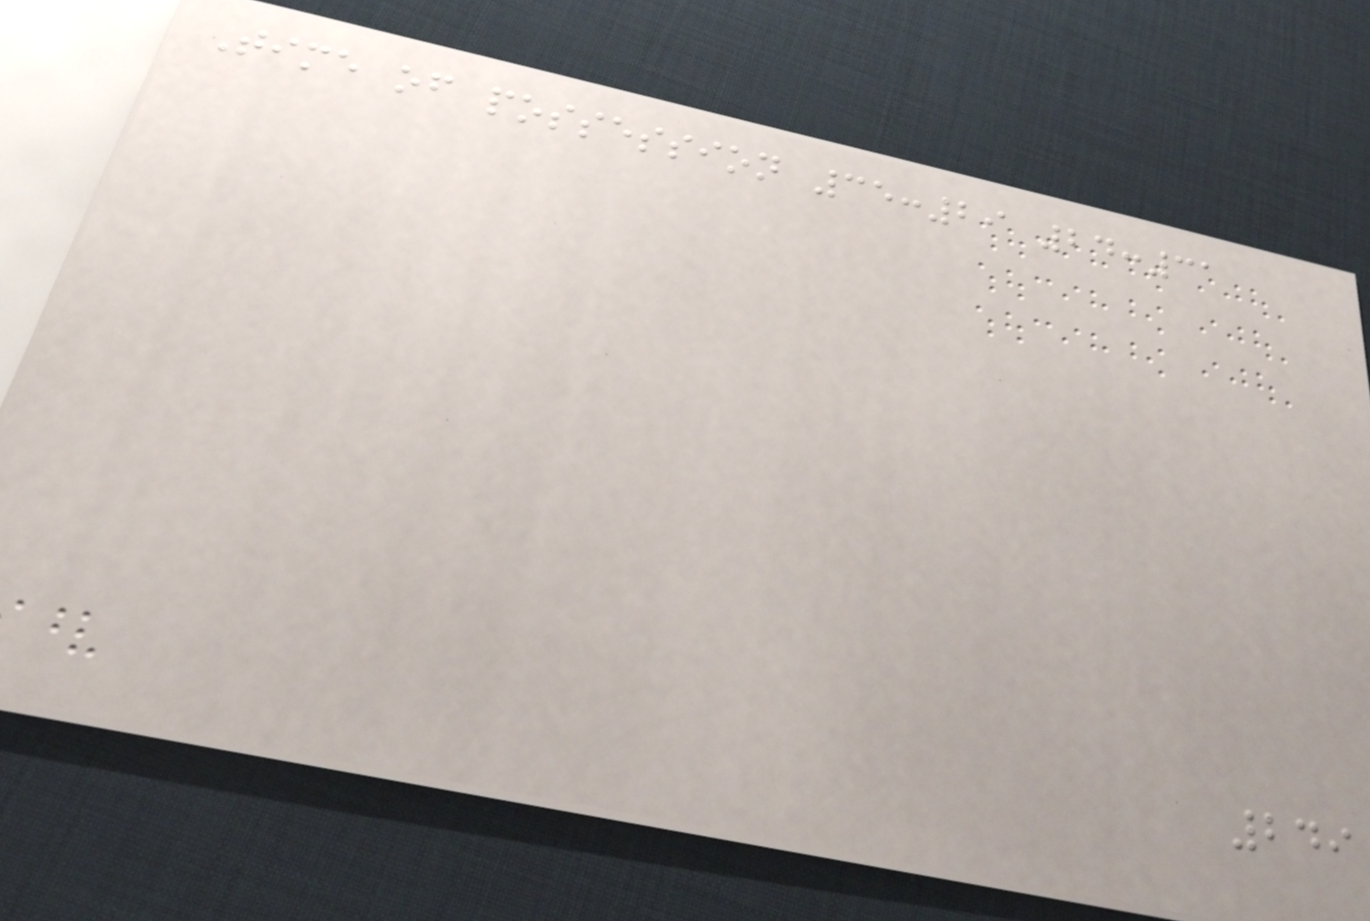Time of possession 35:29 24:31
249
